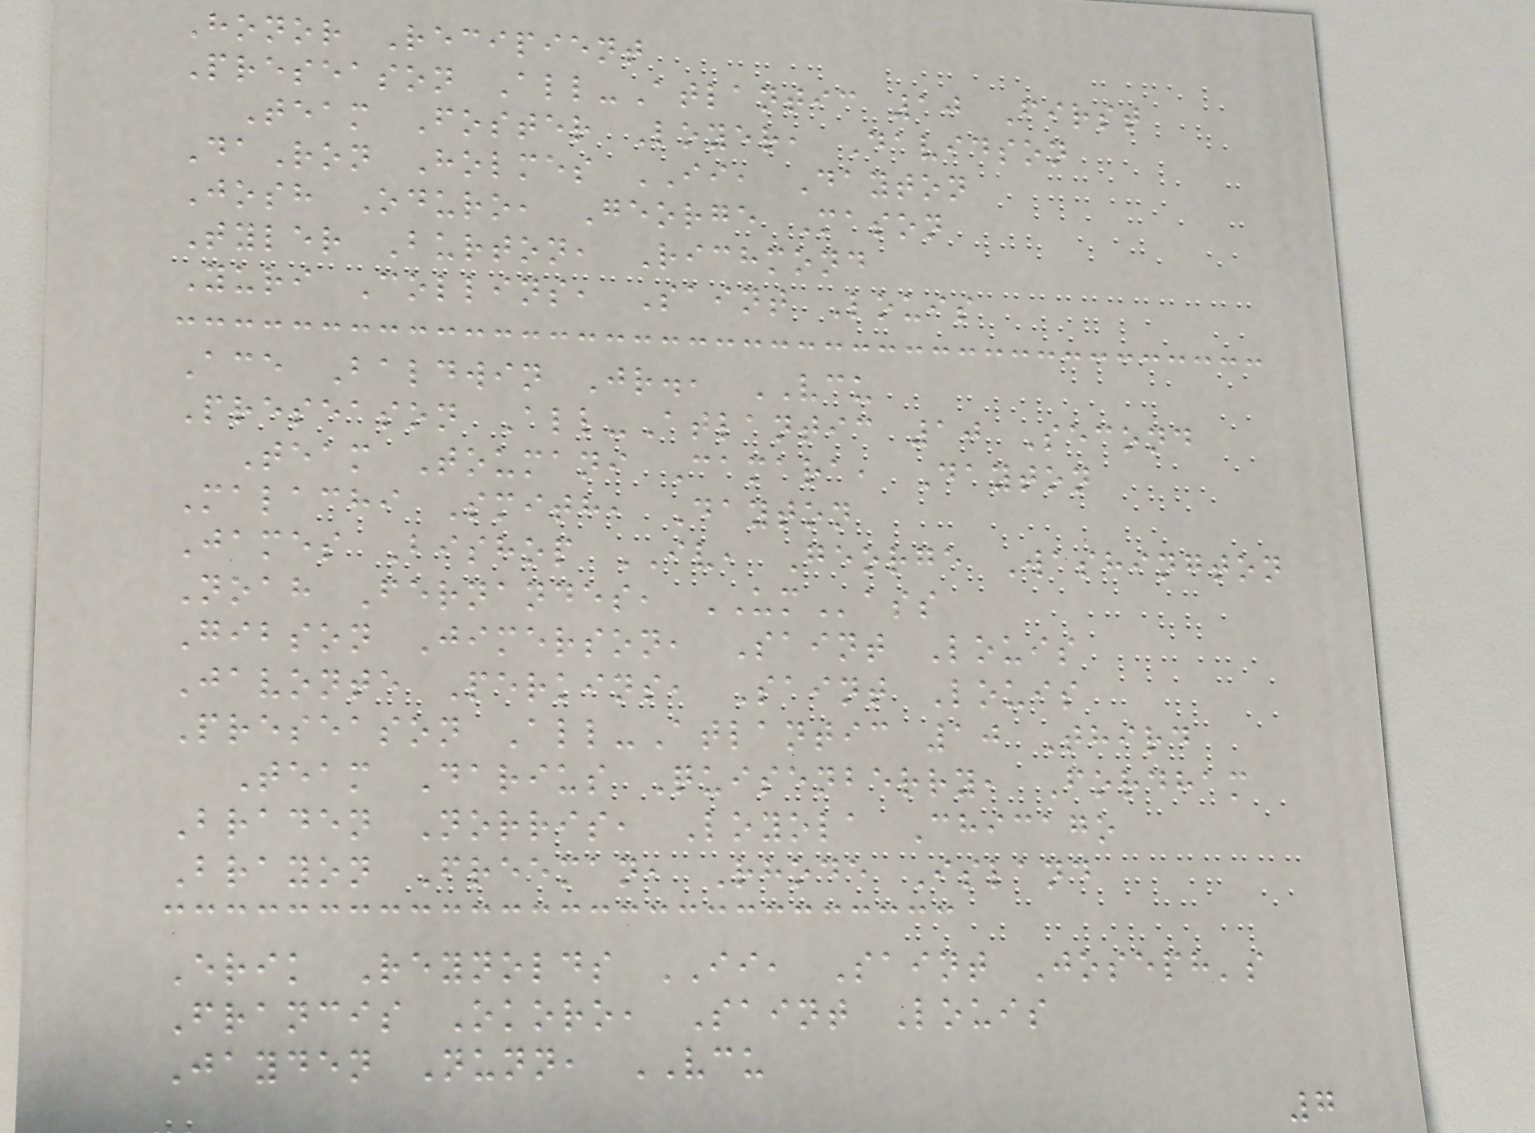Honor Recipient
Preseason All-Atlantic 10 First
Team Foster Loyer, Davidson
DaRon Holmes II, Dayton
Josh Oduro, George Mason
Tyler Burton, Richmond
Yuri Collins, Saint Louis
Ace Baldwin Jr., VCU
Preseason All-Atlantic 10 Second
Team Toumani Camara, Dayton
Malachi Smith, Dayton
James Bishop IV, George Washington
Noah Fernandes, UMass
Gibson Jimerson, Saint Louis
Javonte Perkins, Saint Louis
Preseason All-Atlantic 10 Third
Team Darius Quisenberry, Fordham
Braden Norris, Loyola Chicago
Brayon Freeman, Rhode Island
Erik Reynolds II, Saint Joseph's
Francis Okoro, Saint Louis
Jayden Nunn, VCU
7
